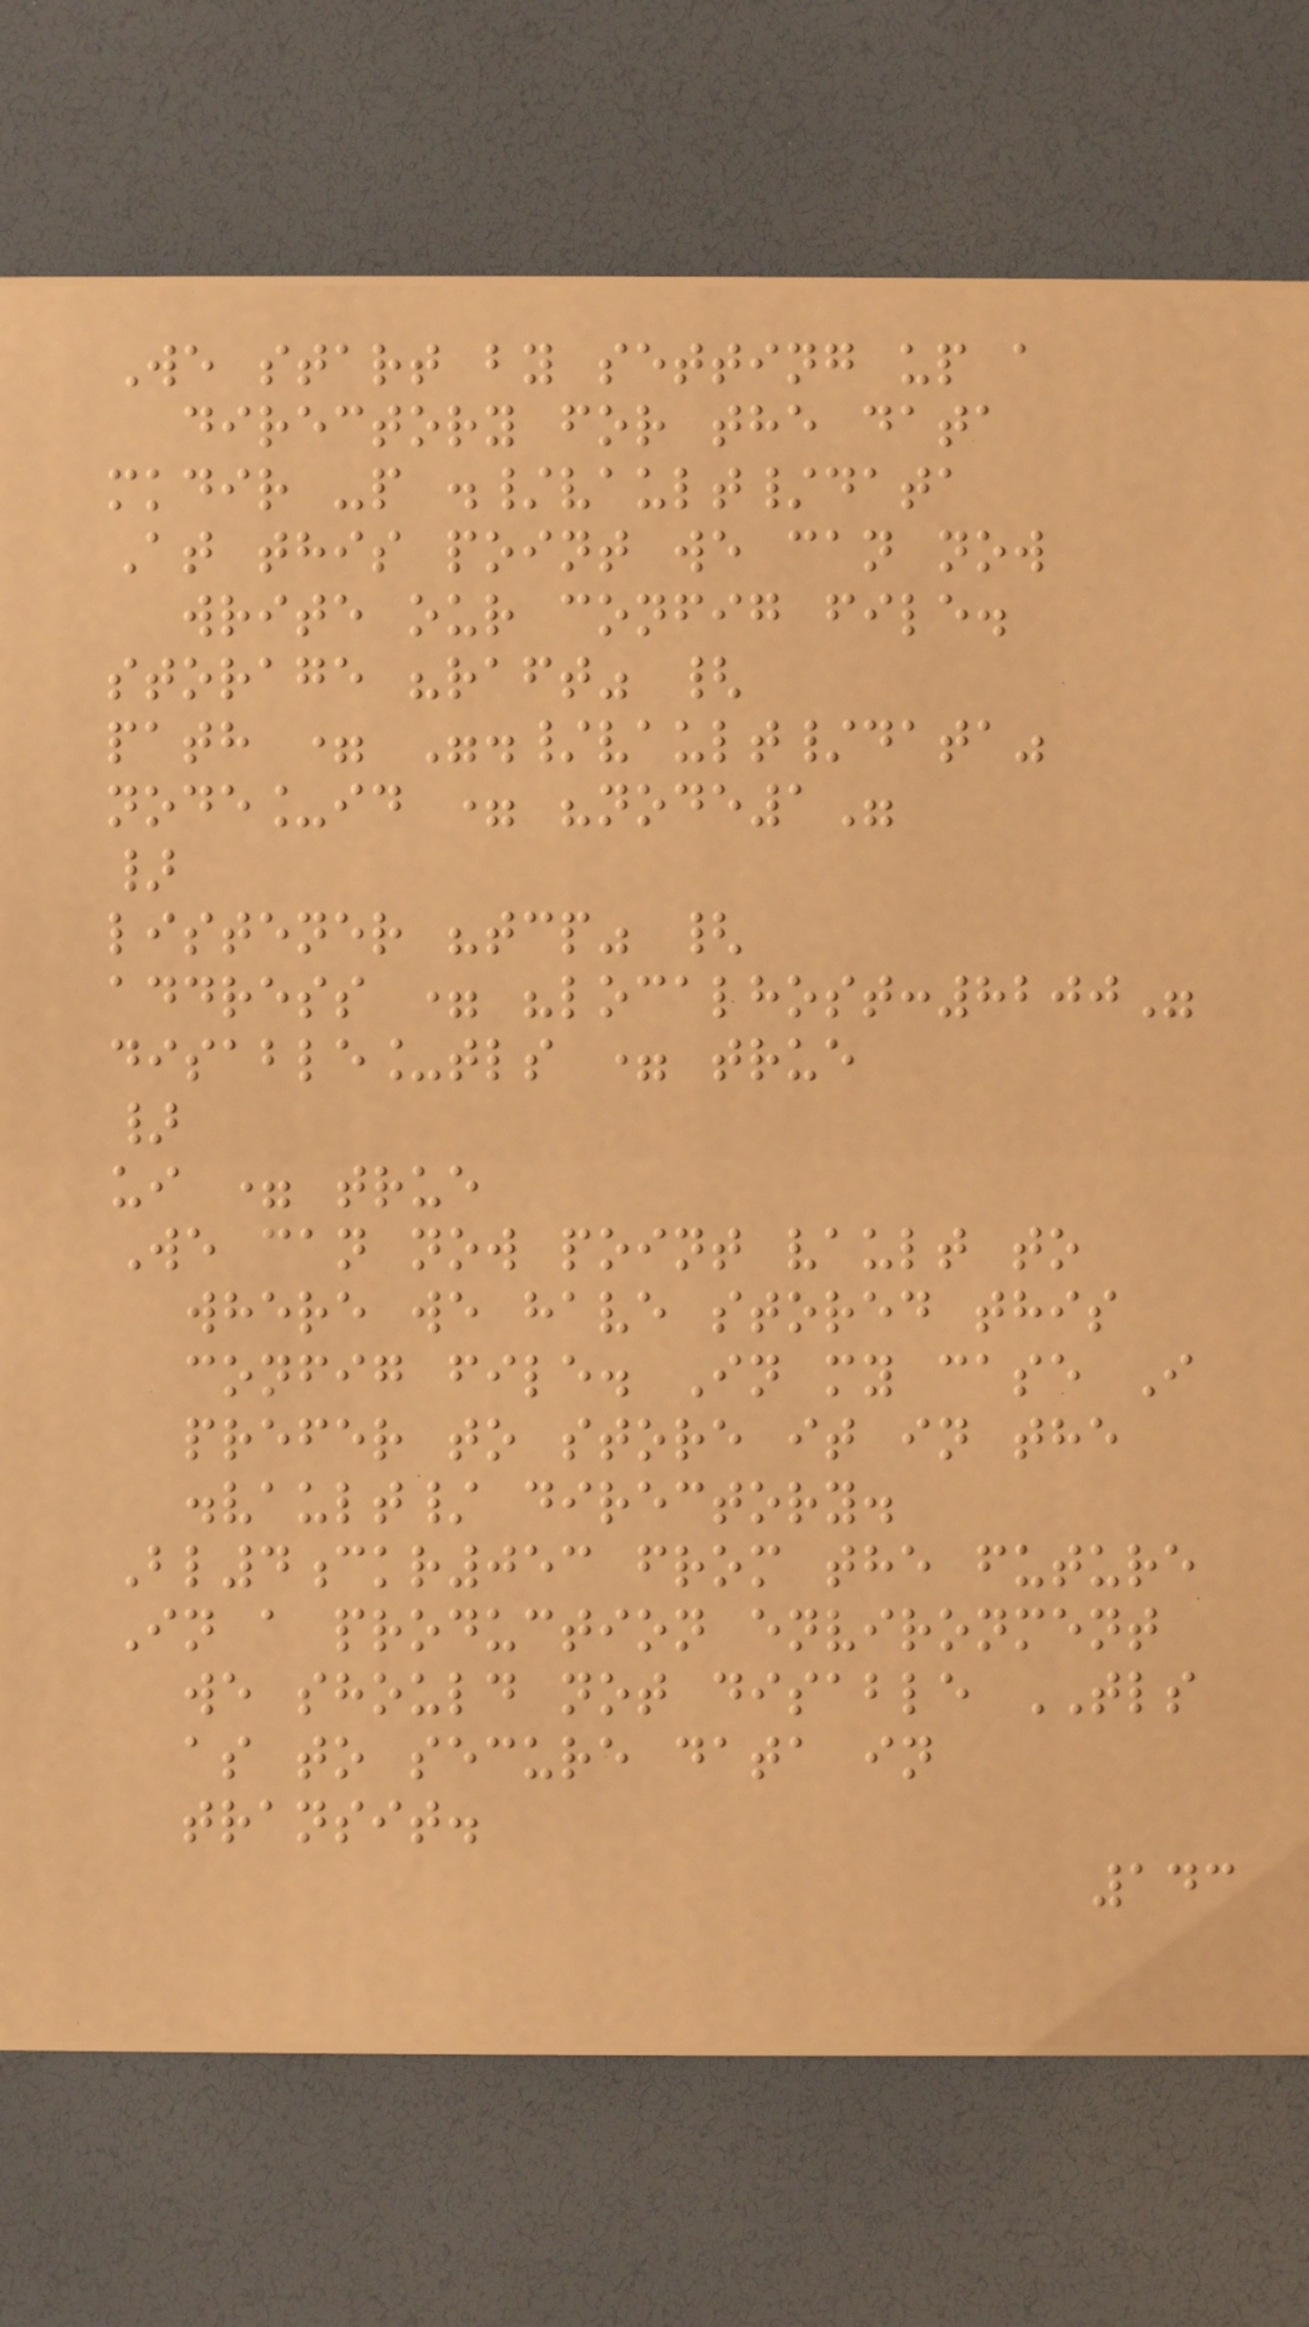We start by setting up a
directory for the data
mkdir -p ./vault/data
At this point we can now
write our config file.
storage "raft" {
path = "./vault/data"
node_id = "node1"
}
listener "tcp" {
address = "localhost:8200"
disable_tls = true
}
ui = true
We can now point vault to
where we have stored this
config file. In my case I
prefer to store it in the
.vault/ directory.
Bl4ckr053 from the future
In a production environment
we should not disable TLS
as to secure data in
transit.
143
